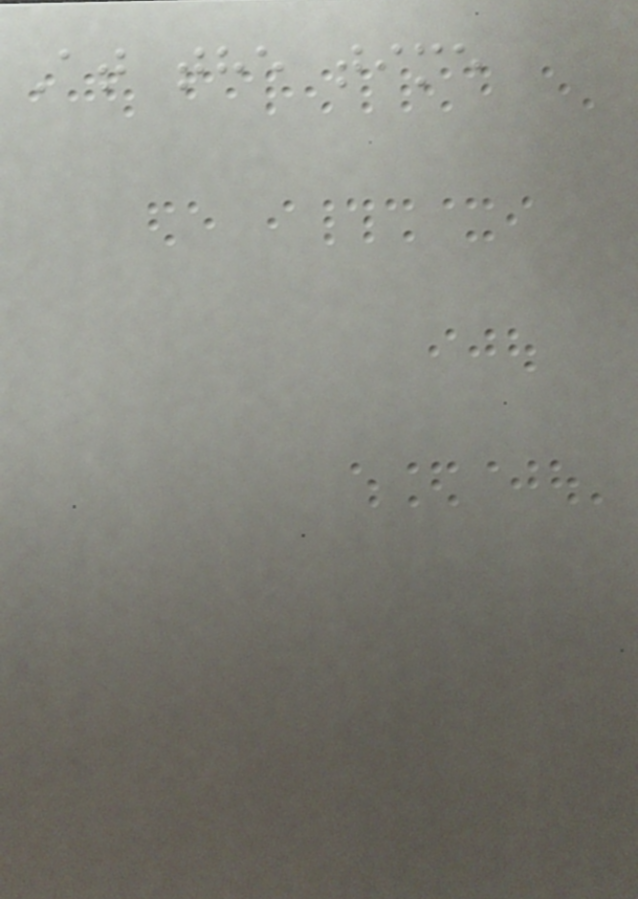At the time
